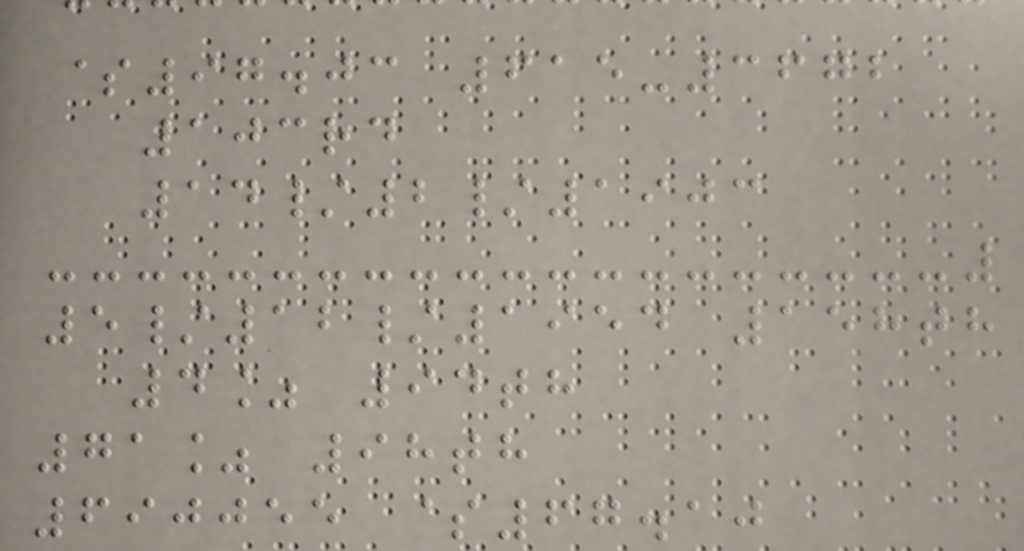$97.03 615-3672
103rd
14/2/1903
5/12/1954 158th
4% 94th
71% 98th
690055 $67.10
